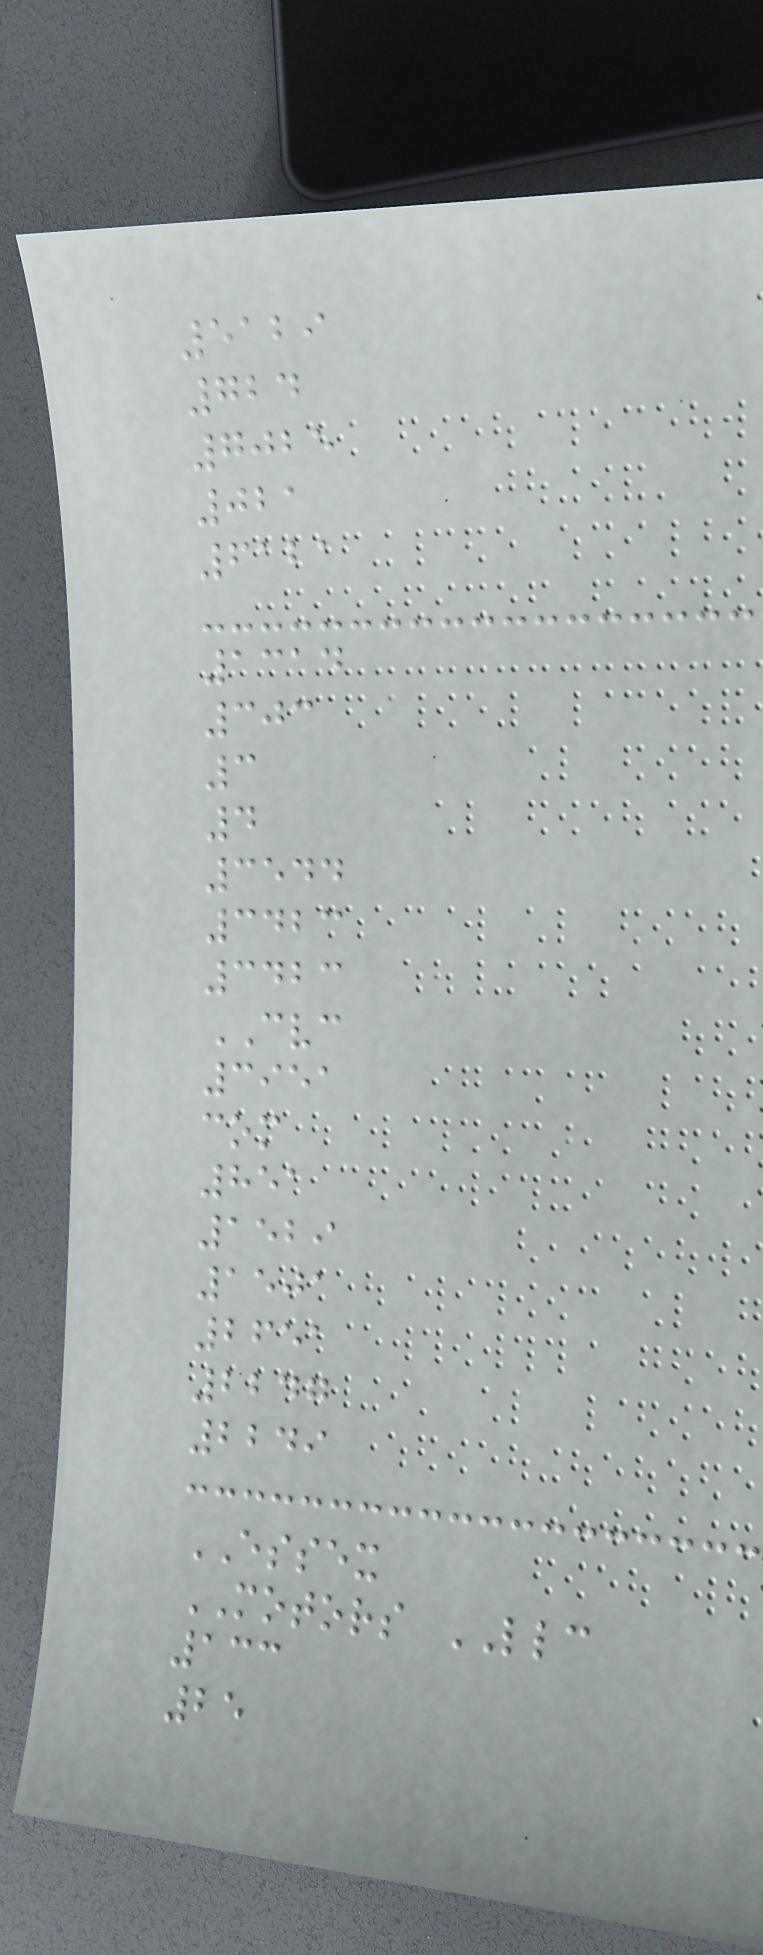5129
724
7025
021
6121
1314
303
3
4
3544
3423
3423
CVC
3951
com
851
1529
1501
2651
2247
2249
ESSEX
MOTORS LLC
133
25
